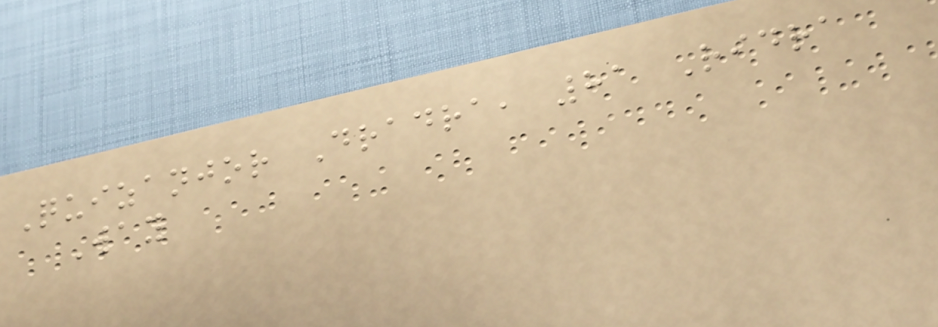Quizanjor Dradra, 81 Ridra
Way
